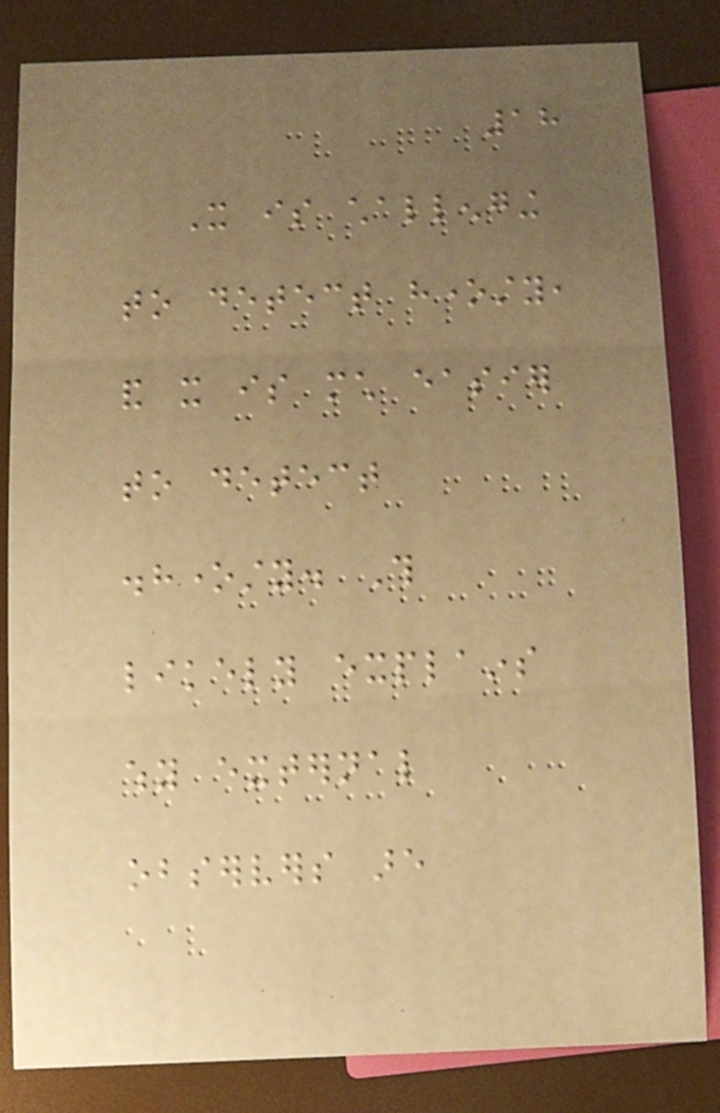18
It is challenging
to detect honesty,
and it is much easier
to detect
dishonesty. This
likely explains
why external
observers are
